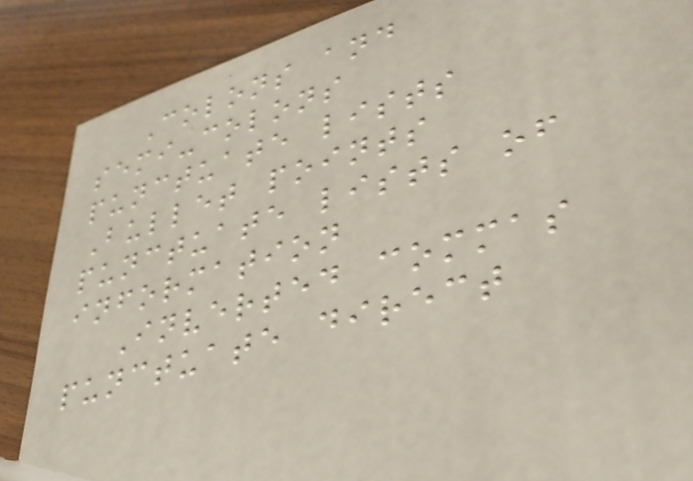Colons and
semi-colons
punctuate lists
Bullet points
punctuate lists of
information
Inverted commas
punctuate direct
